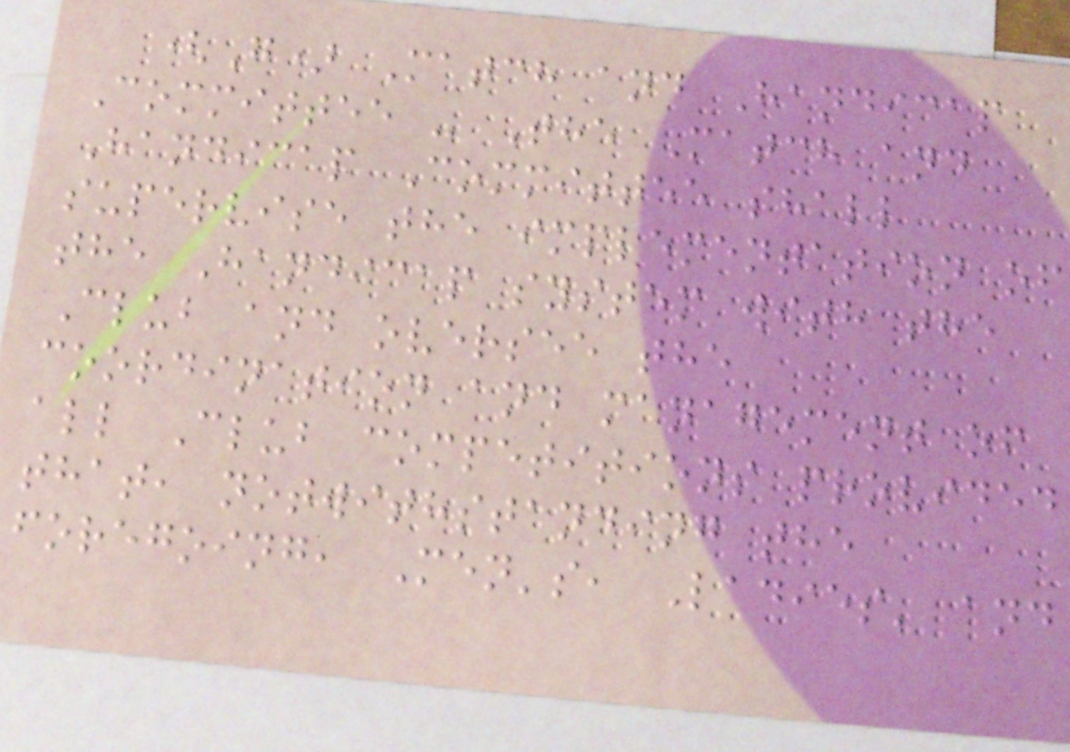(G) Match and Handicap
Committee - The Match and
Handicap Committee shall
supervise the implementation of
the Handicap system with the
Club and oversee the
coordination and management of
all Club competitions provided
that, notwithstanding the
foregoing, Men's, Ladies' and
